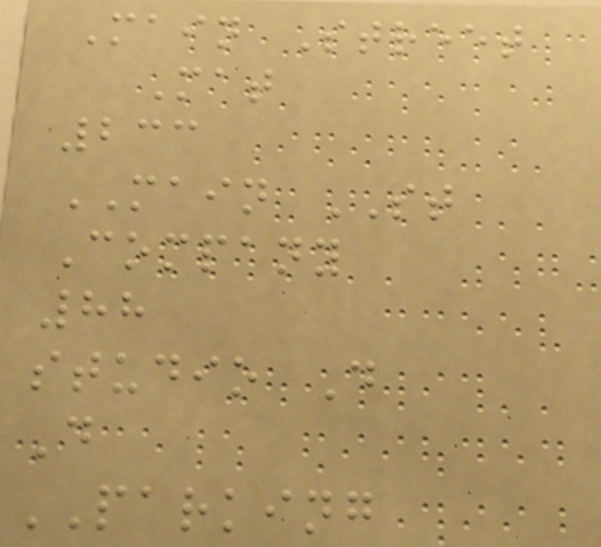Main Street
Mat
233
MAIN ST
Company
88
studio D
D
PARKING
